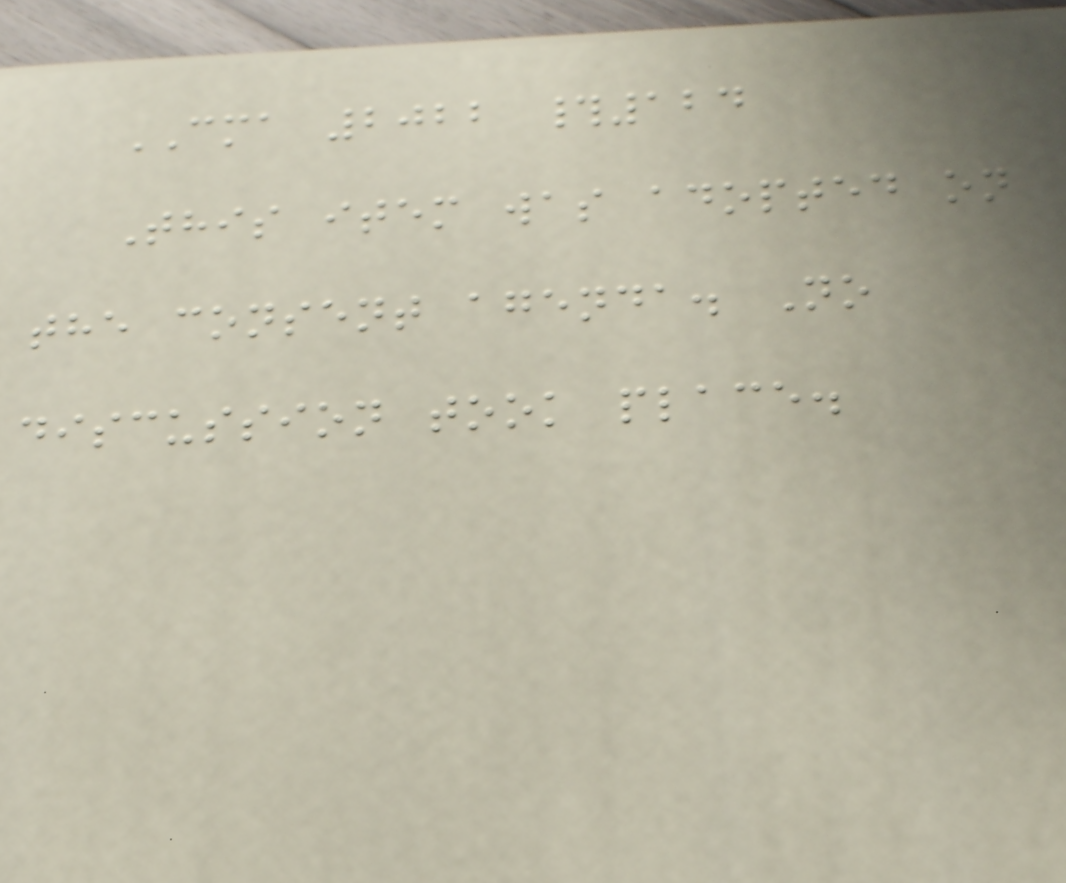CMA 2022 #124
This item was adopted on
the consent agenda. No
discussion took place.
